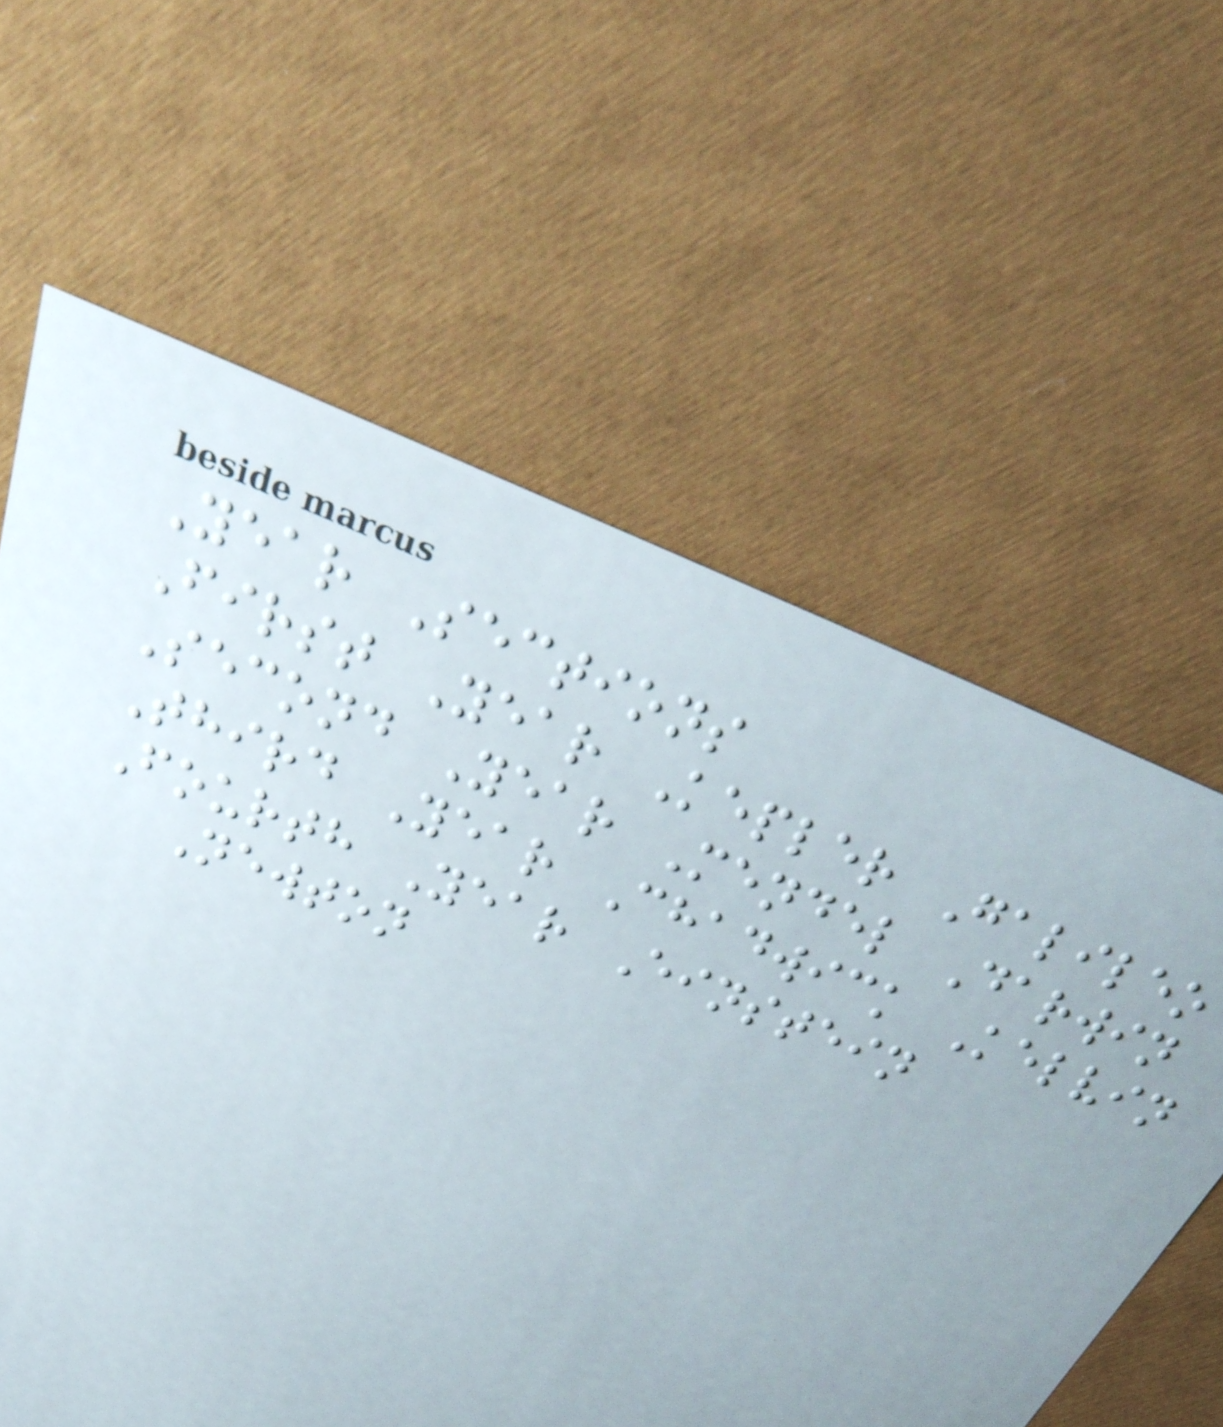Year Sections
First Year Kepler Galileo
Second Year Mendel Darwin
Third Year Chadwick Kelvin
Fourth Year Einstein
Newton
